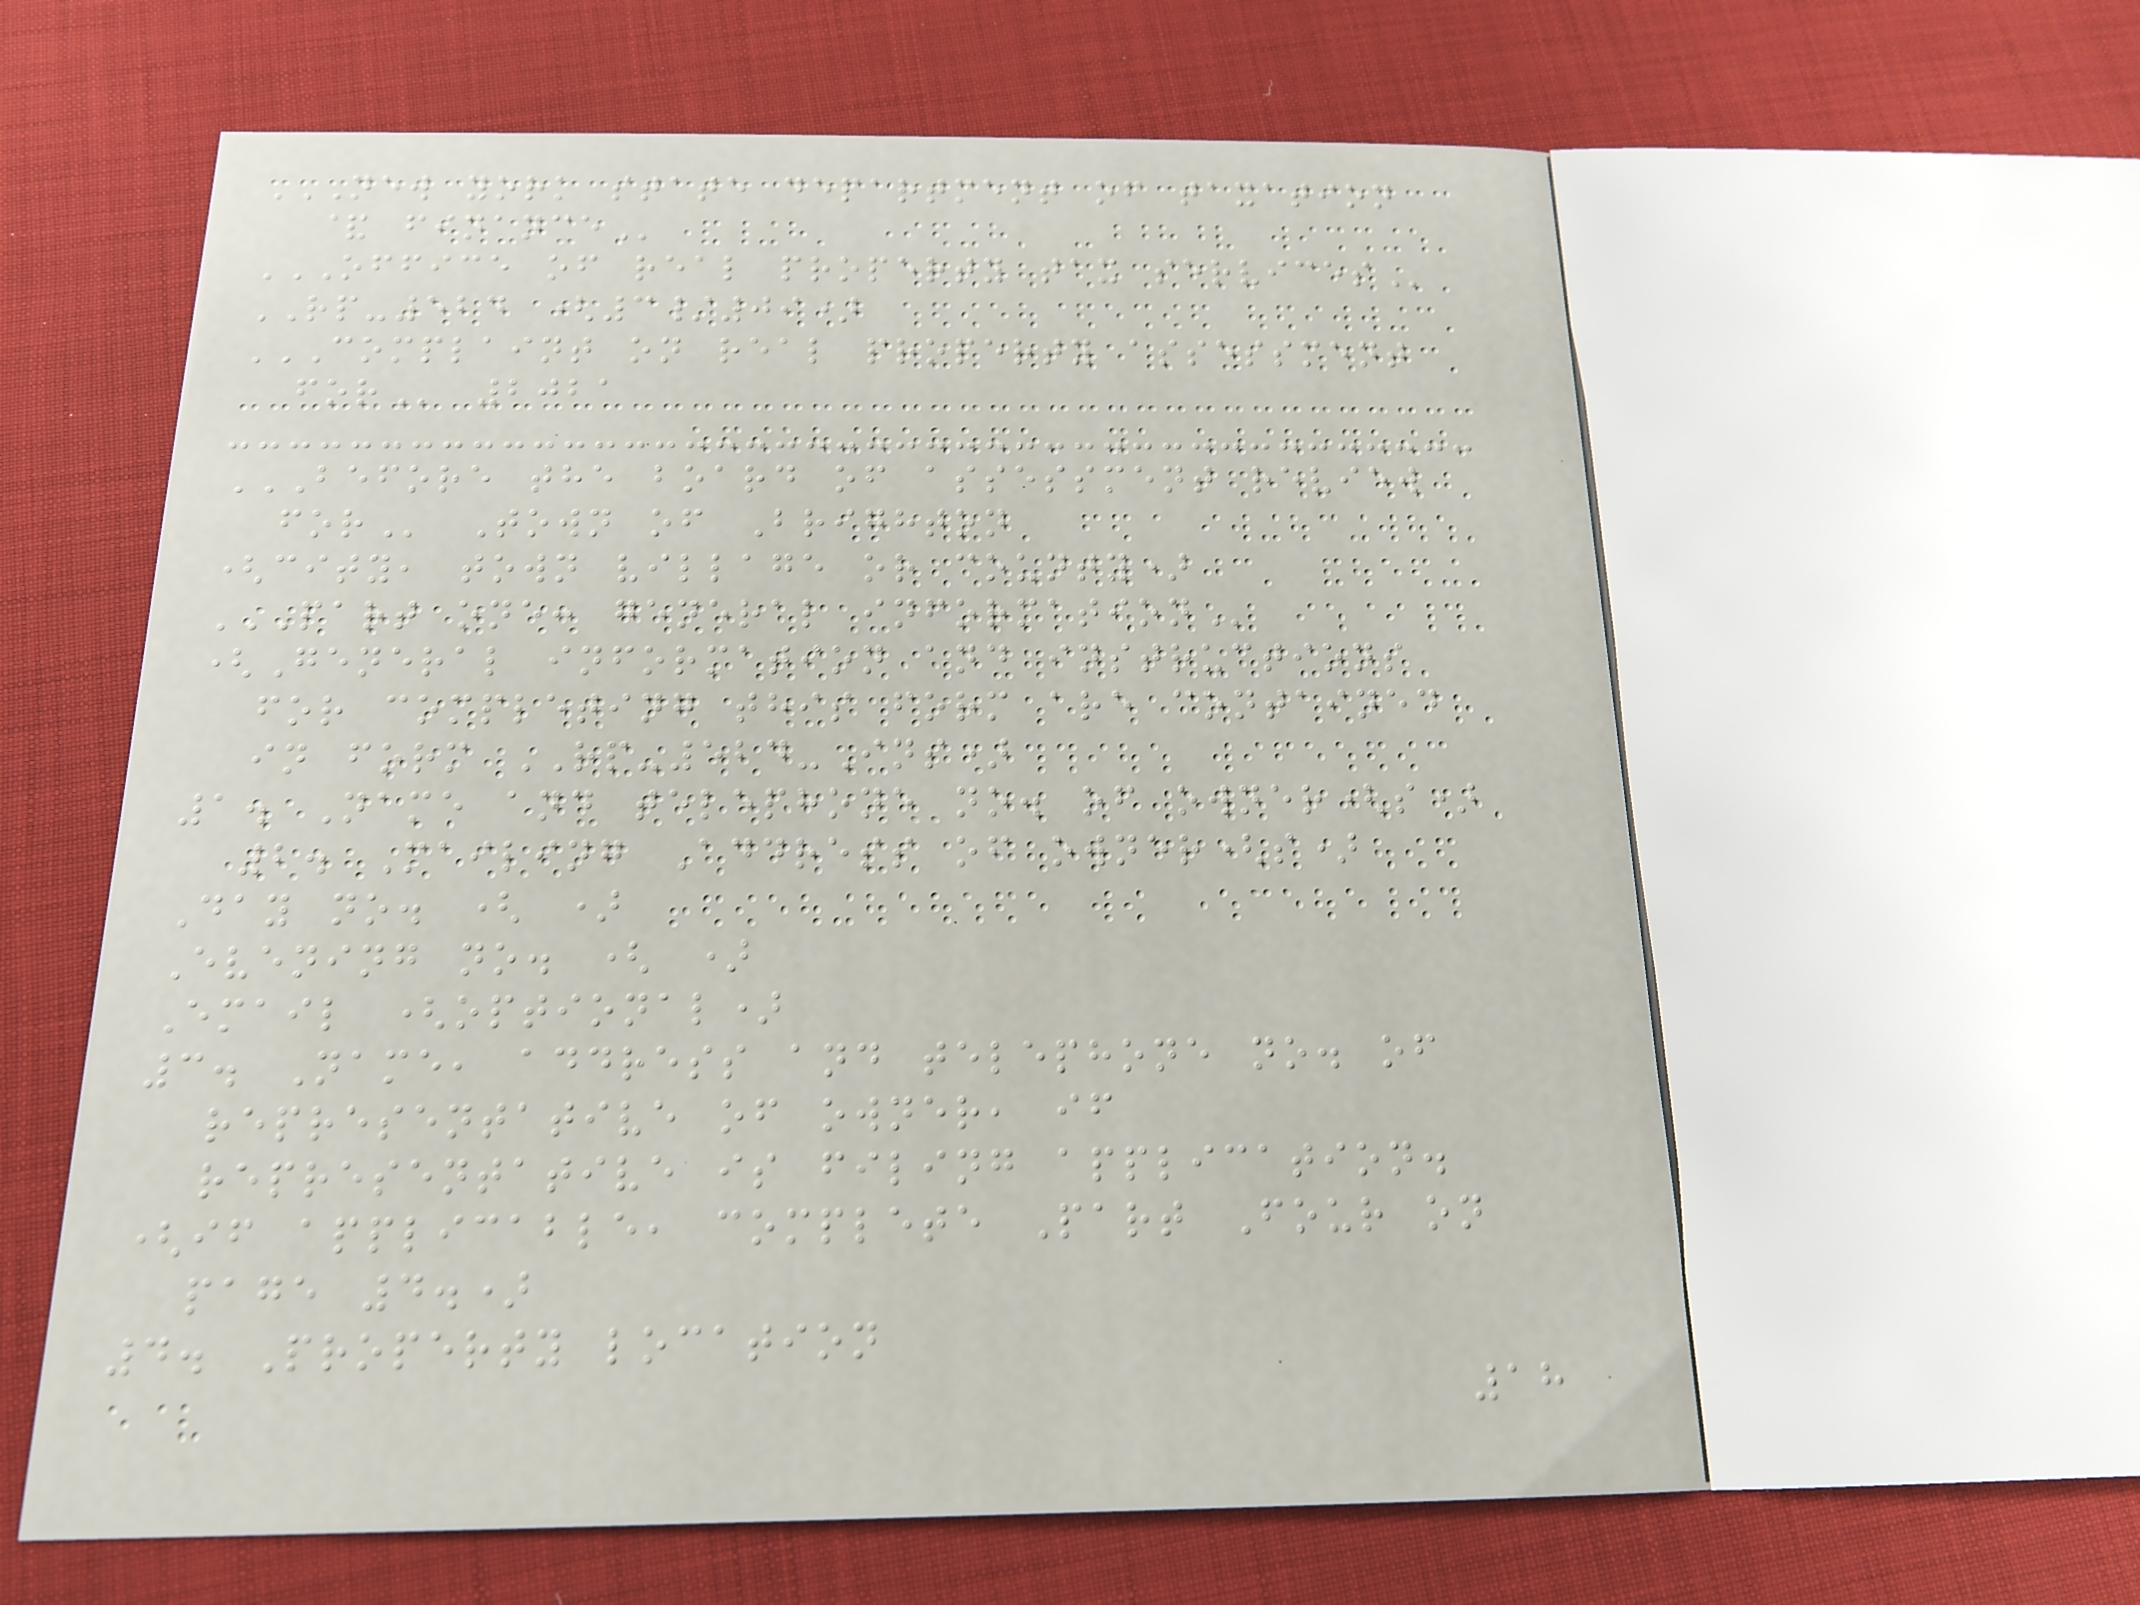NEW YORK STATE DEPARTMENT OF TAXATION
& FINANCE
OFFICE OF REAL PROPERTY TAX SERVICES
RP-524 (3/09)
COMPLAINT ON REAL PROPERTY ASSESSMENT
FOR 2021
BEFORE THE BOARD OF ASSESSMENT REVIEW
FOR Town of Brighton
(city, town village or county)
PART ONE: GENERAL INFORMATION
(General information and instructions
for completing this form are contained
in form RP-524-Ins)
1. Name and telephone no. of owner(s)
2. Mailing Address of owner(s)
Day no. ( )
Evening no. ( )
Email (optional)
3. Name, address and telephone no. of
representative of owner, if
representative is filing application.
(if applicable, complete Part Four on
page 4.)
4. Property location
18
